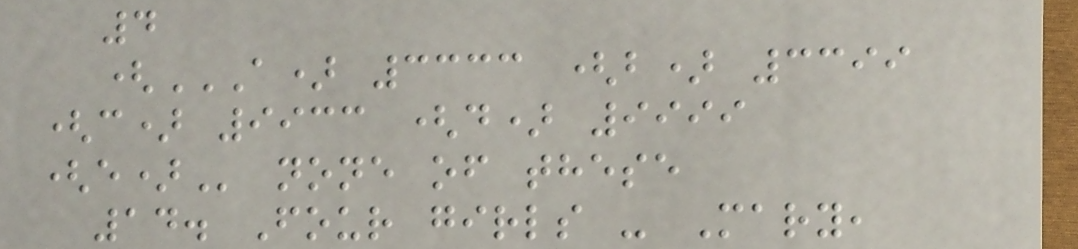4
(A) 3333 (B) 3399
(C) 9933 (D) 9999
(E) none of these
14. Four girls - Mary,
